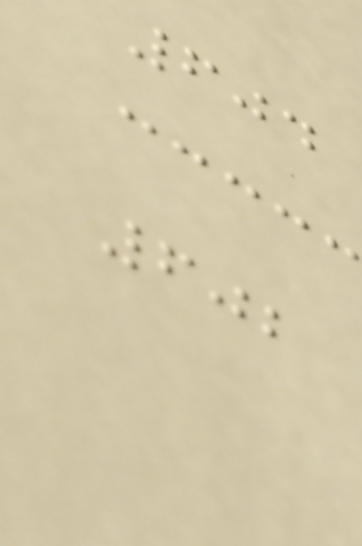604
602
